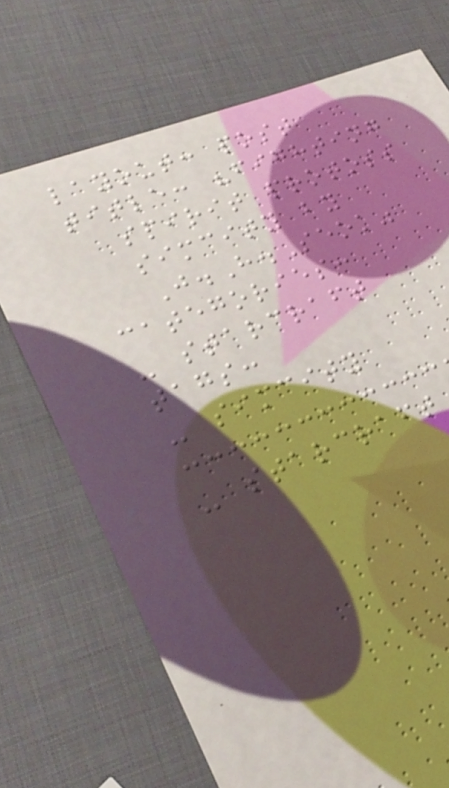layout: post
title: "fighting
spirit protoss
simcity by
J.H.Seok"
categories:
- starcraft
tags:
- simcity
- starcraft
